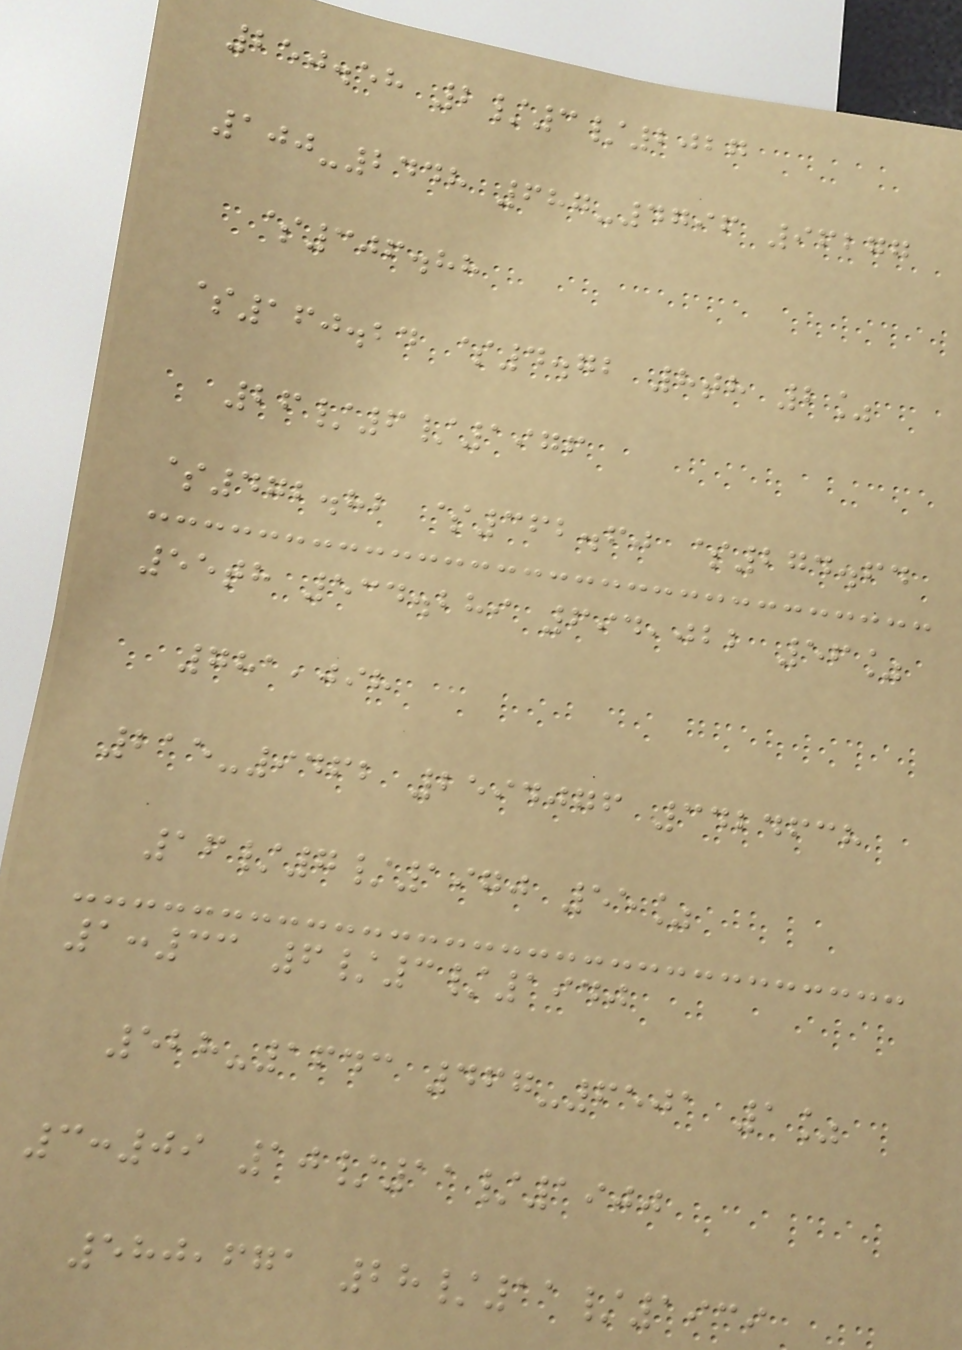250.58 2/3/2027
100-2448 687-4796 96277
$306.88
$160.24 $4.72 8th 2%
26/6/1976
$472.82 $362.60 $274.64
55th 534.289 694,022 56%
781,098
215-9462 2594076 3424638
16/7/1970 55%
1:33 6/3/1940
528-1643 467-6501 1%
3:09 10/11/1900
580,671 28/11/1939
